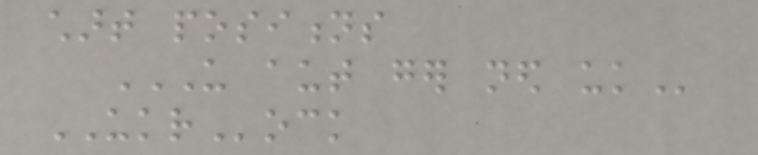chart positions
US AUT GER NED UK
UKRock
